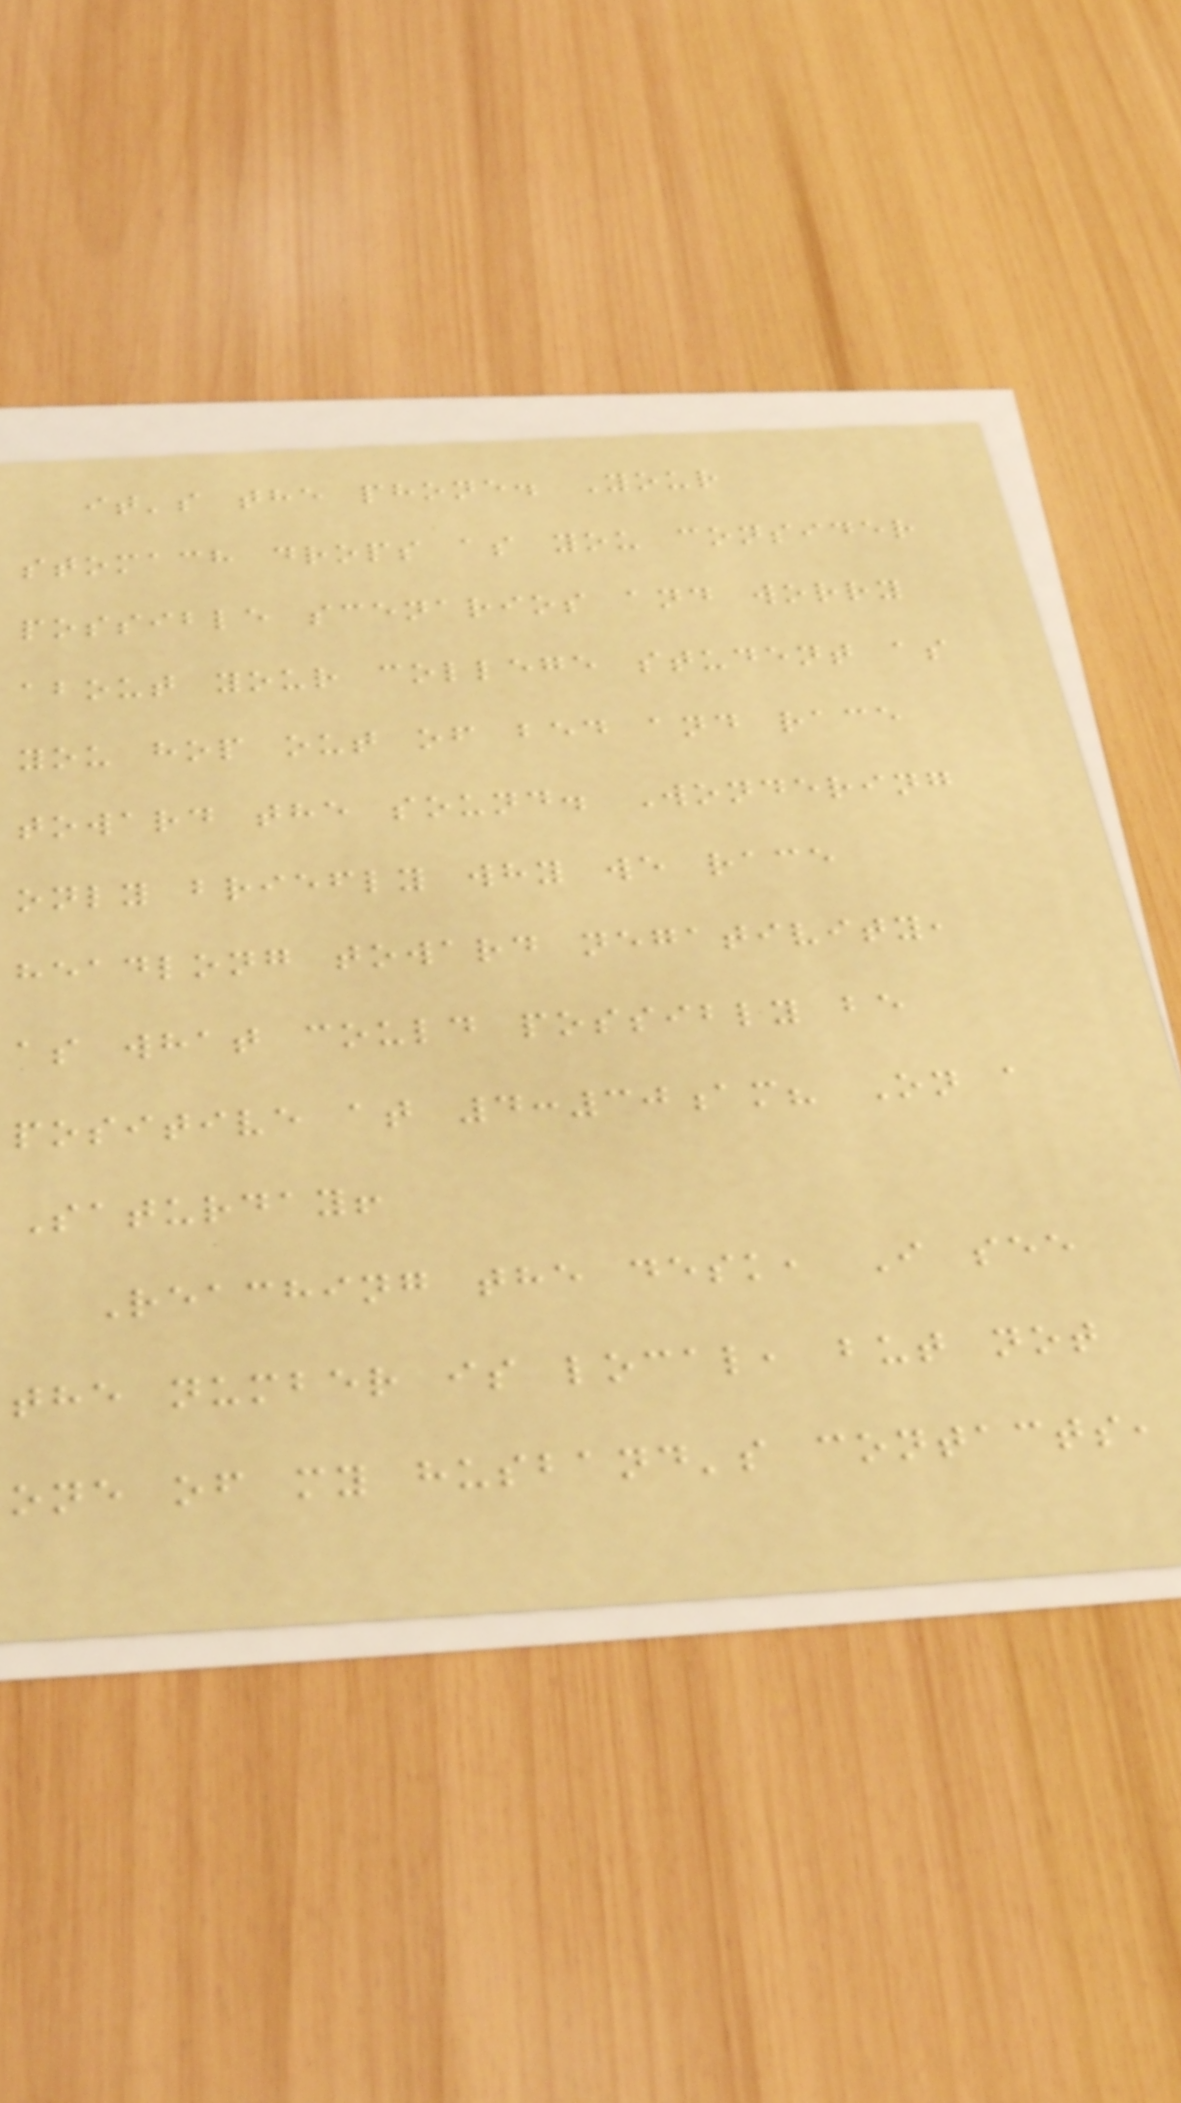it's the phone. Your
stomach drops as you consider
possible scenarios and worry
about your college student as
you hop out of bed and race
toward the sound. Wondering
only briefly why we race
headlong toward negativity,
as what could possibly be
positive at 4:30am? On a
Saturday!
Reaching the desk, I see
the number is local, but not
one of my husband's contacts,
